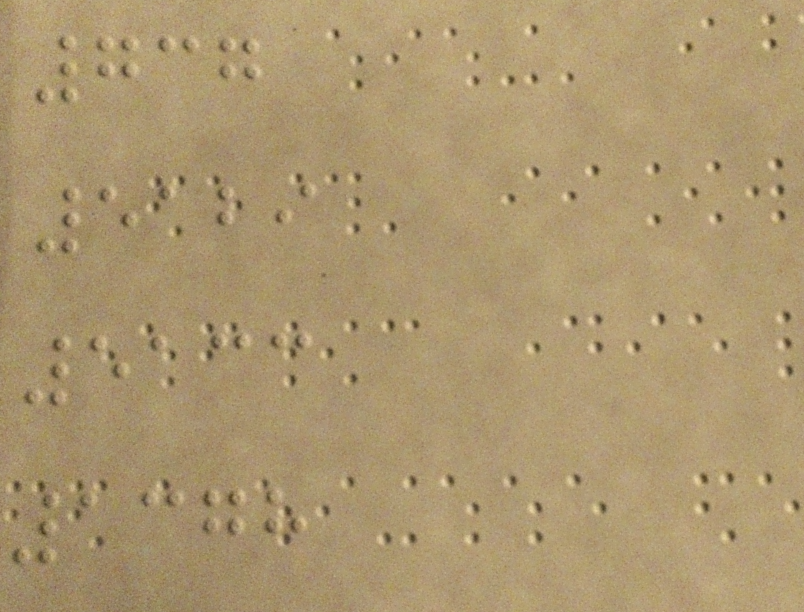737
5129
5133
1378
